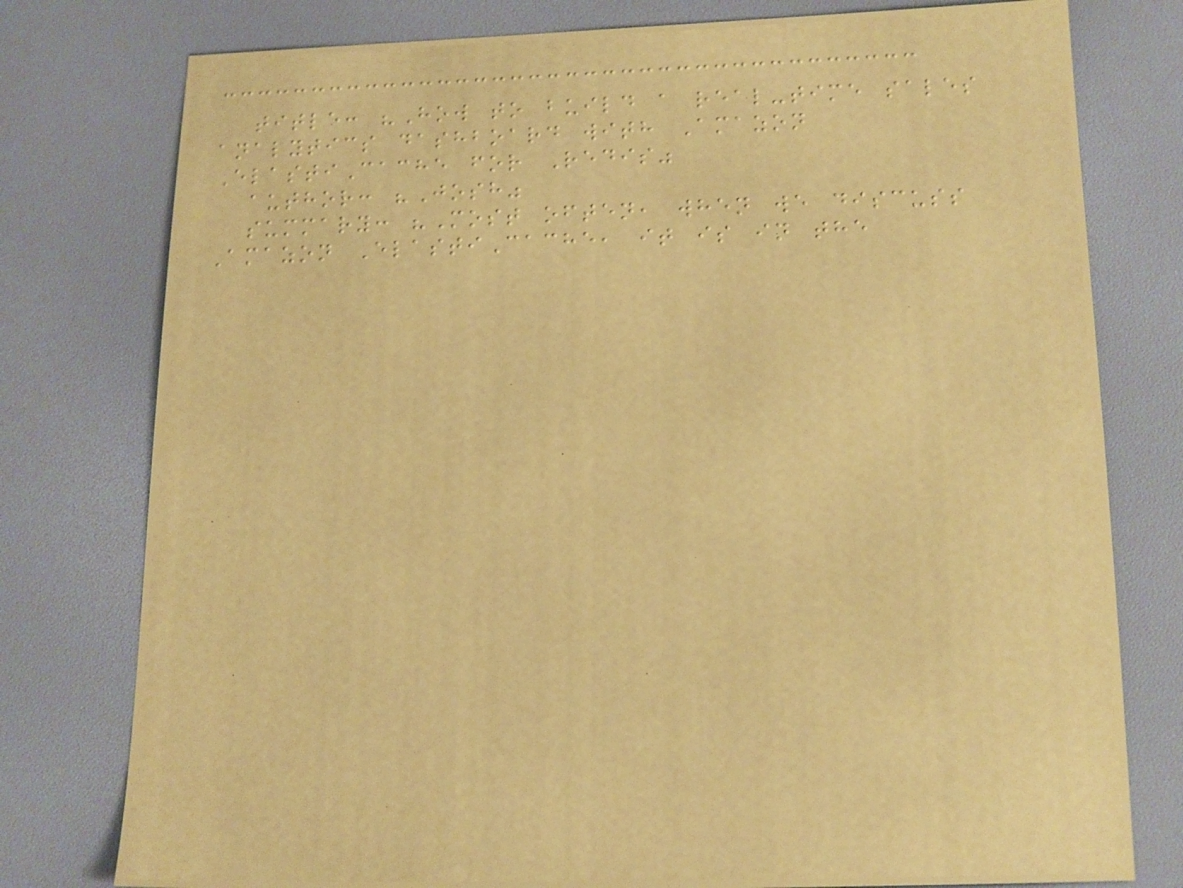title: "How to build a real-time sales
analytics dashboard with Amazon
ElastiCache for Redis"
author: "Josh"
summary: "Most often, when we discuss
Amazon ElastiCache, it is in the
